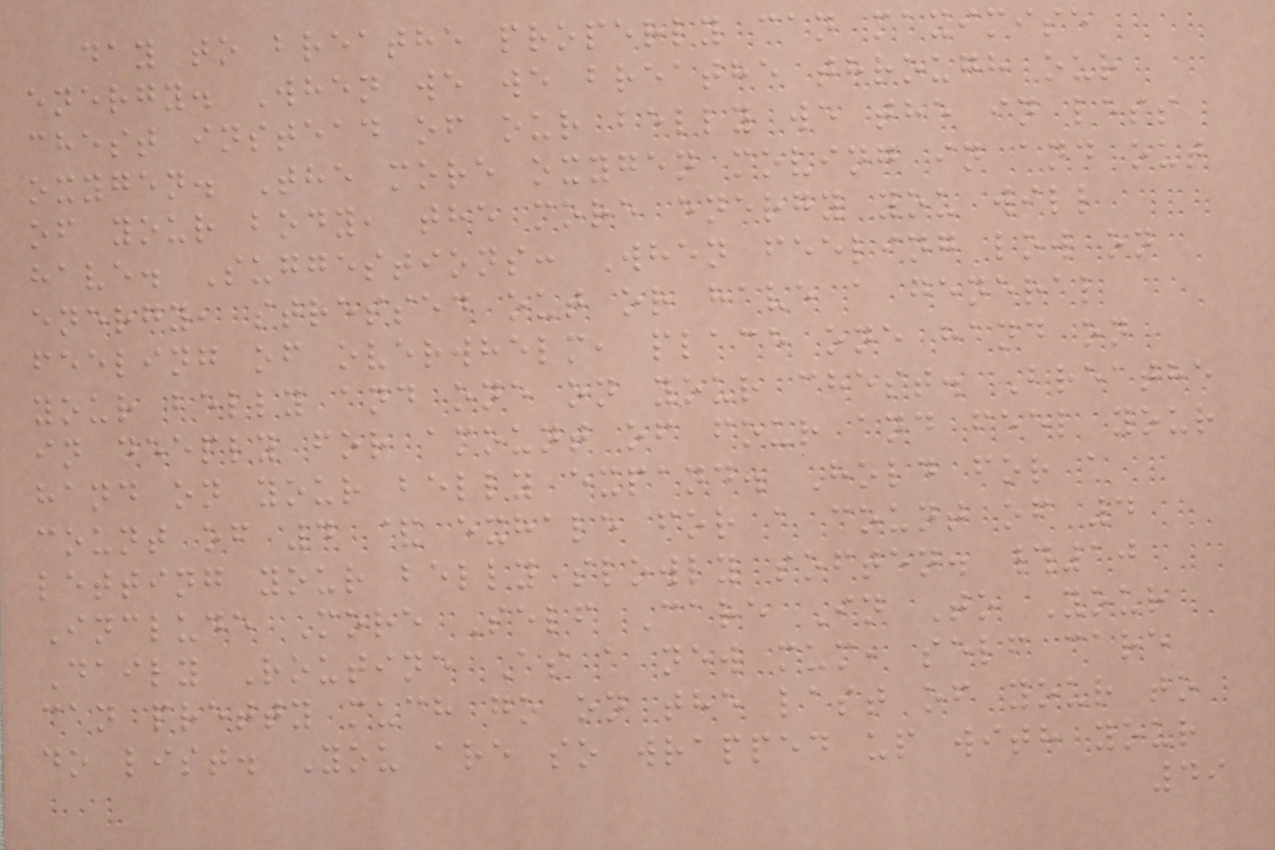day to breathe properly can maximise
energy. When we we breathe through our
chest instead of our belly we the in less
oxygen. The more oxygen moving in and out
of your body, the more energy you will
have. Suggestions: When feeling low on
energy, stressed out or have a general
feeling of overwhelm, place one hand on
your belly and one on your chest. Breathe
in deeply for amount of four and feel your
hand on your belly expand. Hold for a
count of 4 & exhale for a count of 4
letting your belly slowly soften. #10
Include More Self Care In To Your
Daily Routine As a new mum, self care
can pretty much go on the last of your to
do list. You are so wrapped up with your
49
